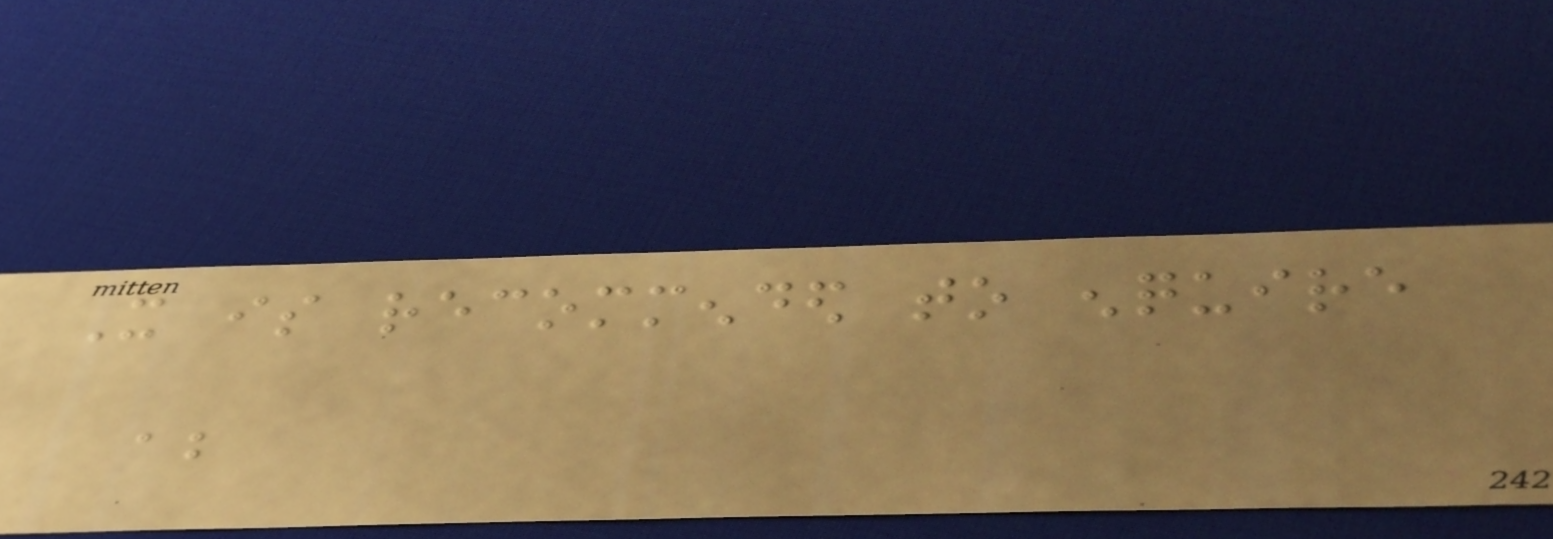It is recommended to enquire
about
